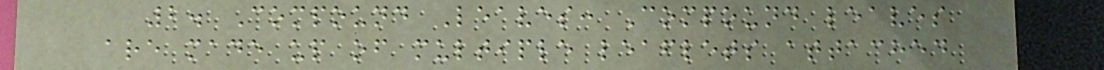2. Compound Leaves: Compound leaves
are made up of multiple leaflets attached
